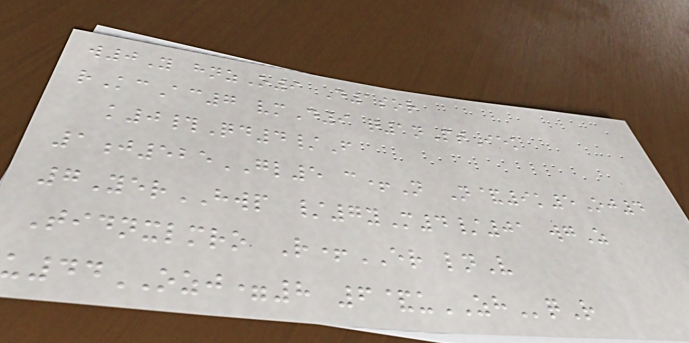w0Y hnzO9 D1sor
rKcAc7 vmD9 q1nPtIek
k0#Qd4/F
1j525GL5 c+N N&9k5Oj4
7YerHWP /7yM4/01 wgZ
Tidnxlmro R+ER lnV
u44OZJ=8 6&uZHqR
